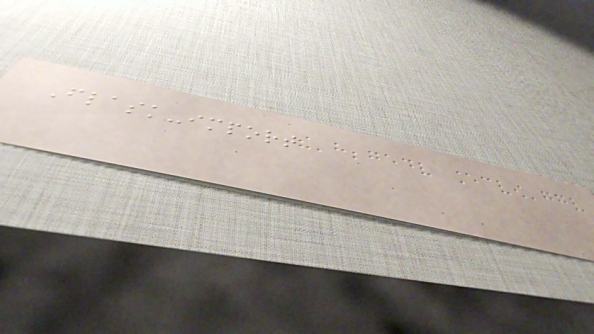Flask-import
